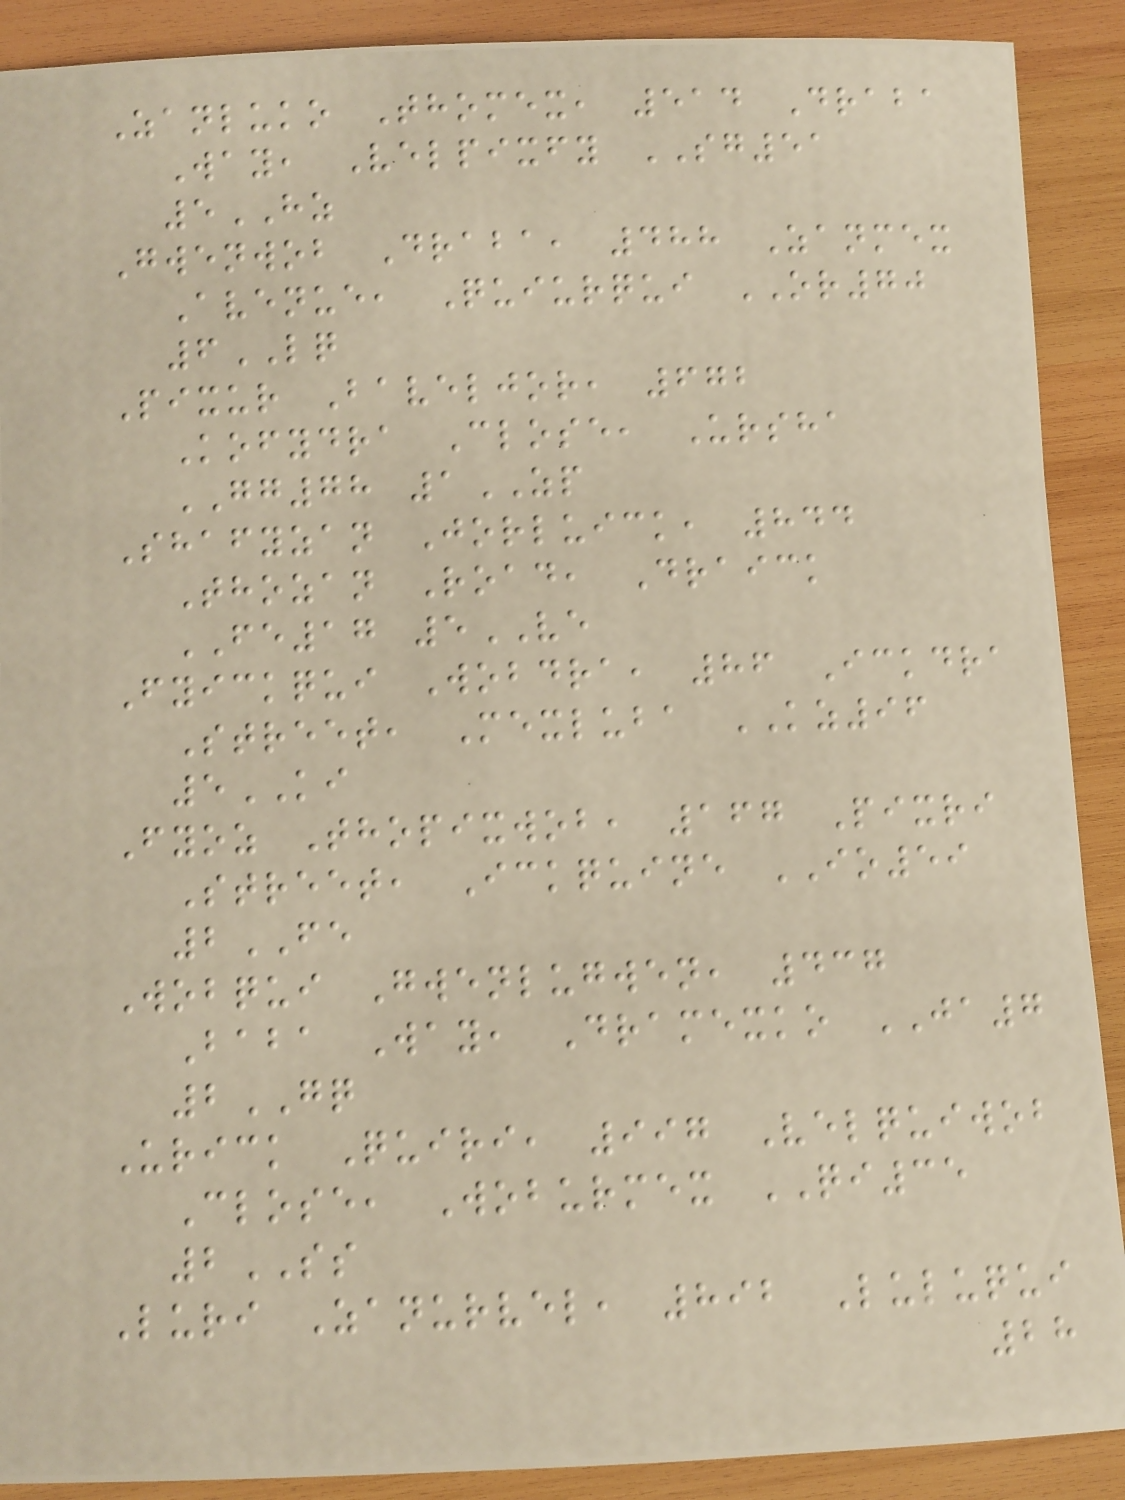Zanluko Thomex, 514 Draba
Way, Velpixfy SG51
5HZ
Gwenwob Draba, 488 Zanmex
Avenue, Quiurqui OR70
6LQ
Pixur Baveljor, 672
Kofydra Close, Ursha
GG78 1ZP
Shafyzan Jorluick, 844
Thozan Road, Draick
FE17 5VE
Fyickqui Wobdra, 86 Ickdra
Street, Mexluba KZ96
5KI
Fyoz Thopixwob, 167 Pixri
Street, Ickquine IO59
2FE
Wobqui Gwenlugwen, 437
Baba Way, Dramexko JA7
2GQ
Urick Quiri, 997 Velquiwob
Close, Woburmex QI35
2SS
Luri Zanurvel, 892 Luluqui
28
